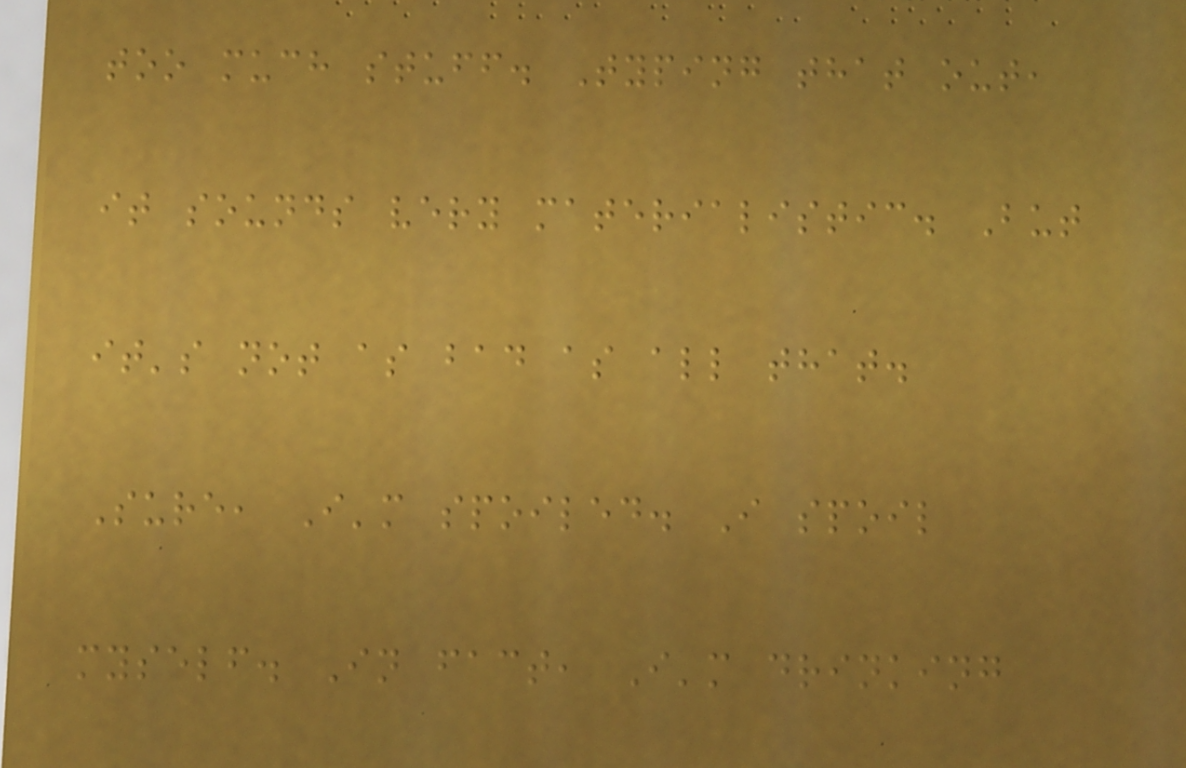too much stuff. Typing that out,
it sounds very materialistic. But
it's not as bad as all that.
Sure, I'm spoiled. I spoil
myself. In fact, I'm drinking
